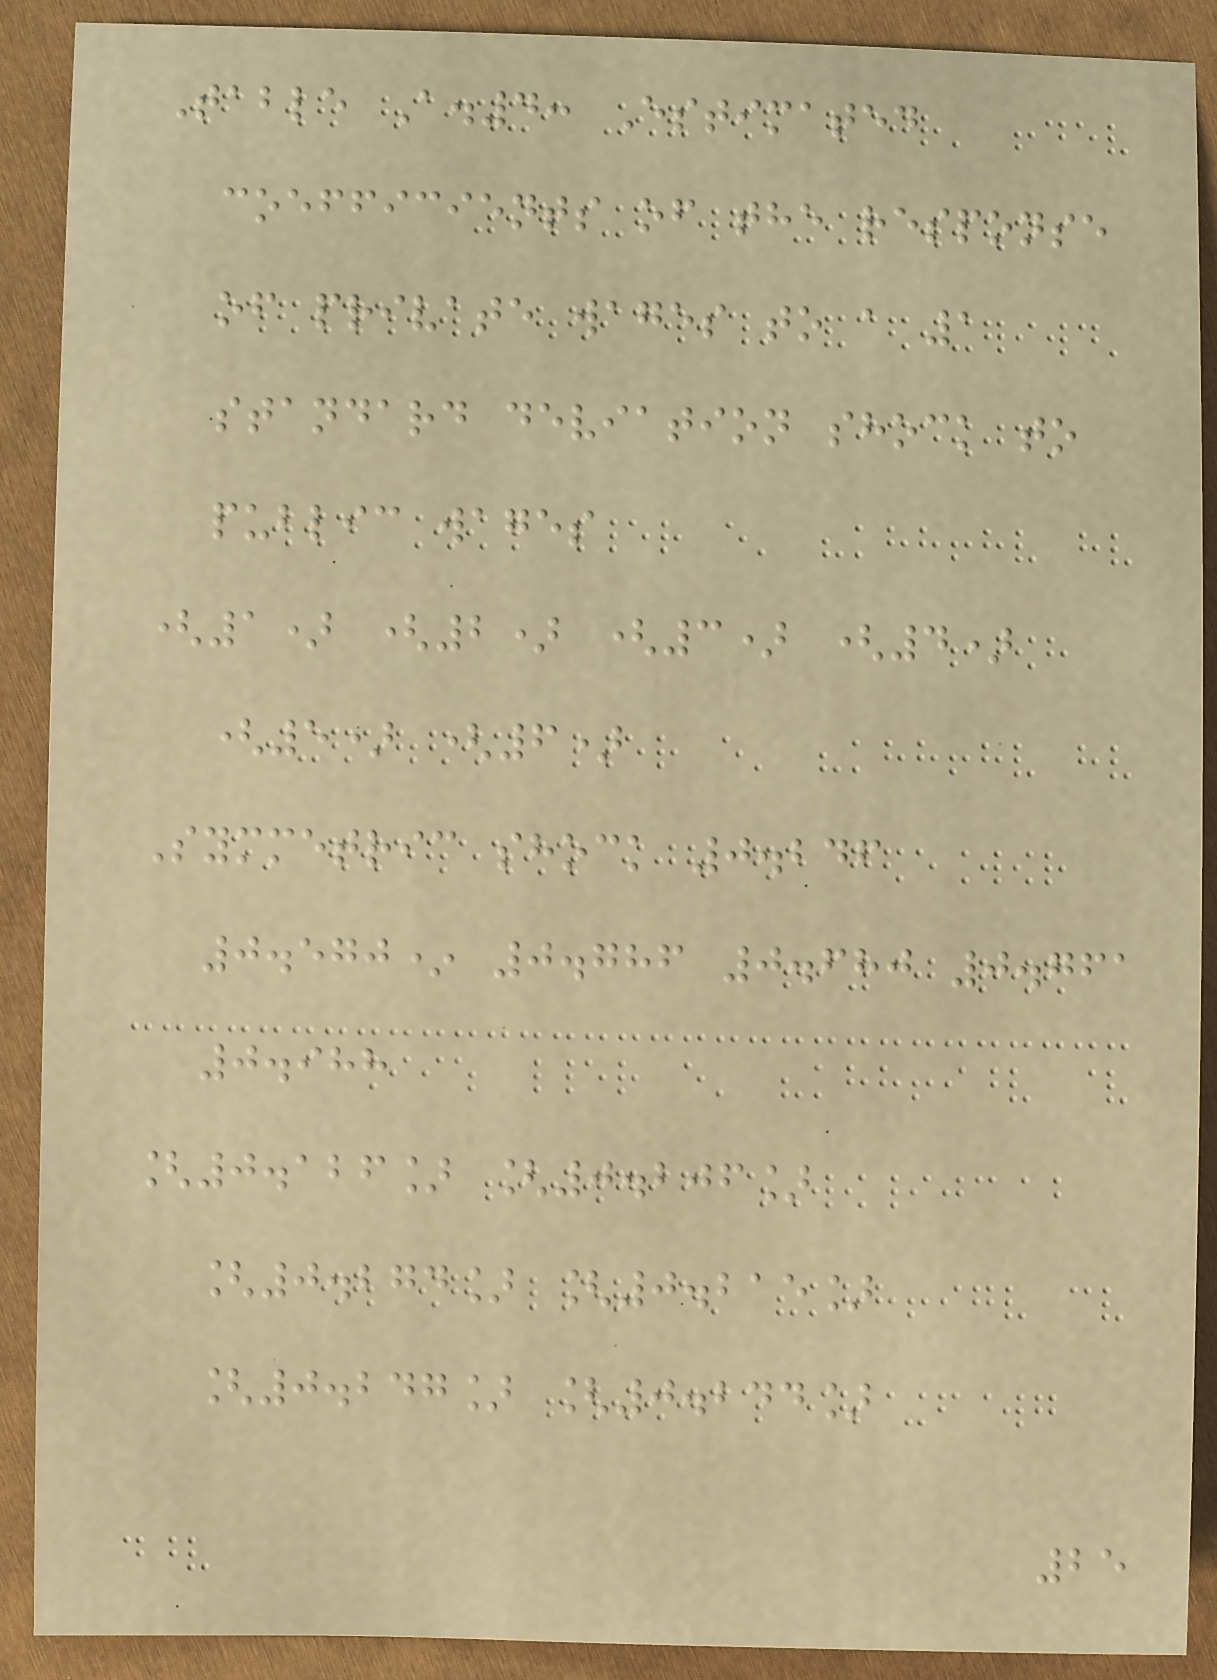Table A.4: Estimated
coefficients of the response
of private wages to a 1
standard deviation shock to
public wages
(1) (2) (3) (4)
(5) (6)
Symmetric shock 0.246
0.570* 0.786 0.680 0.761
0.988
[0.126] [0.206]
[0.274] [0.215]
[0.247] [0.244]
25
